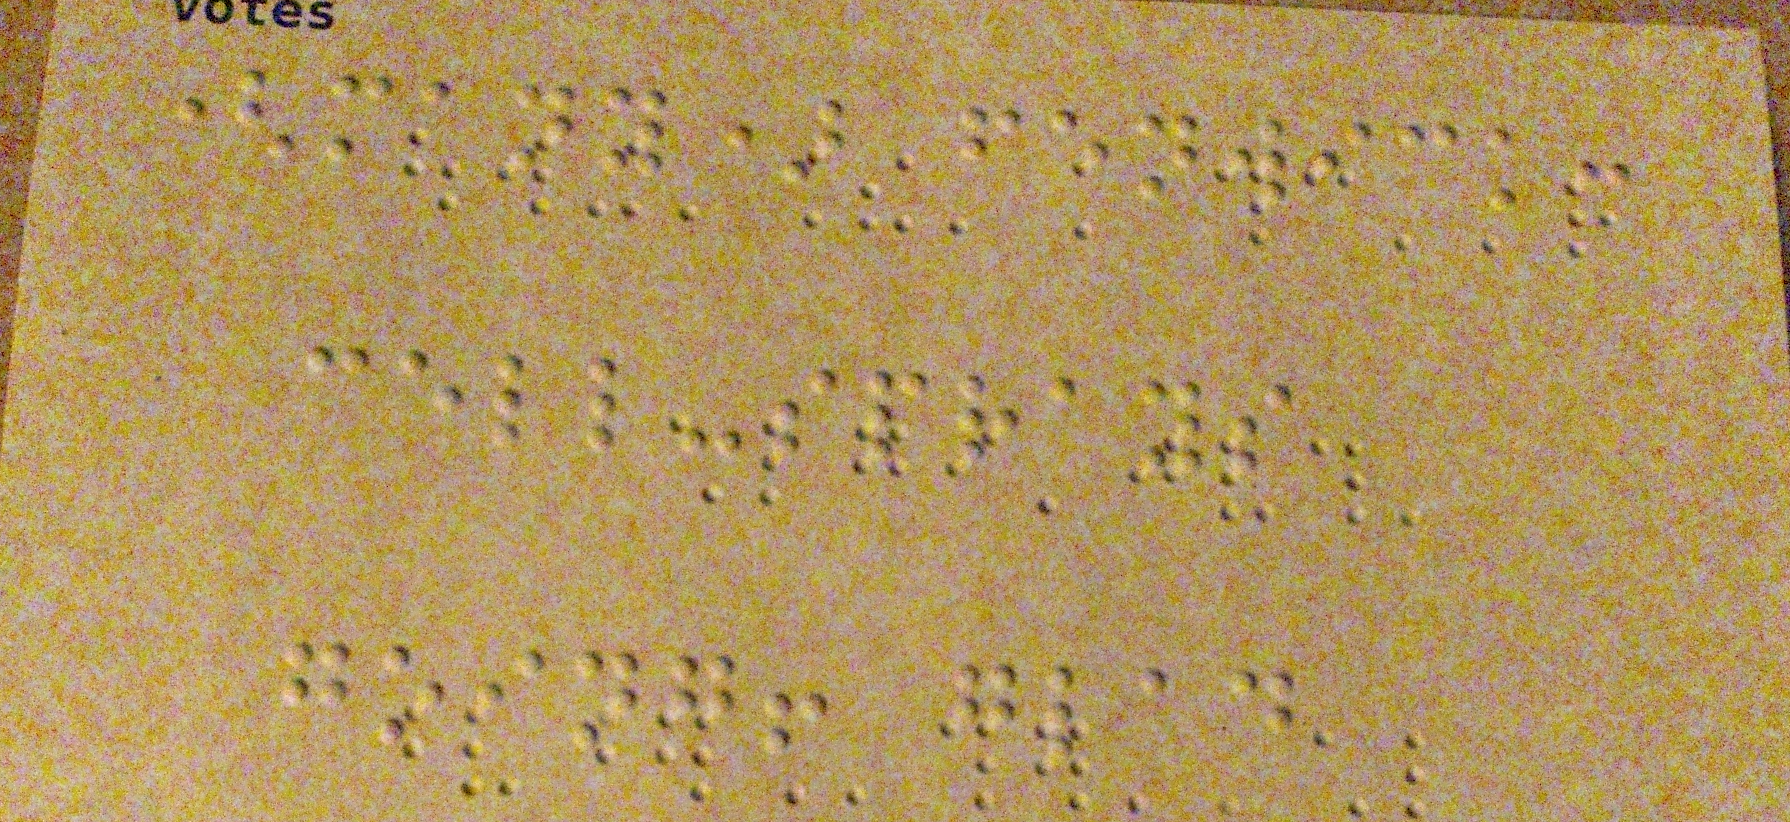(many) fenwick:
cell-sprays
going! glad
